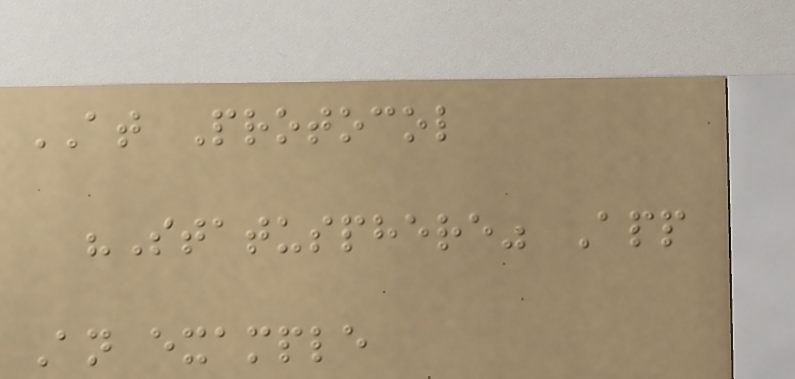AT Protocol
"Statusphere" App
An example
